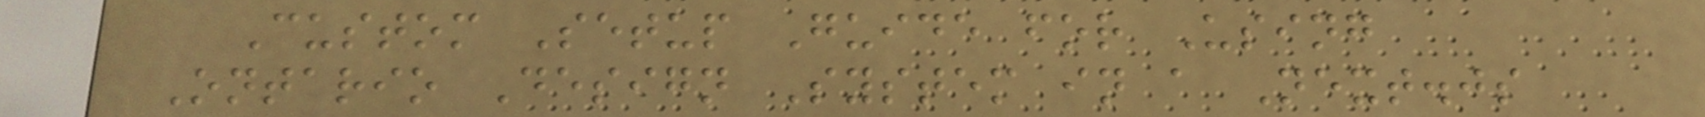Custom Setup Guide for Using
Ontario Design System in a Next.js
